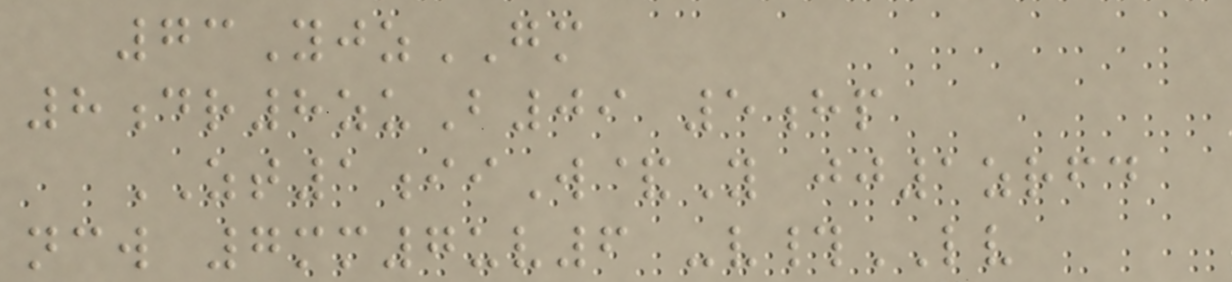73YjzGM
8dr8zuB09 5hp
ZT1iiW&Y jj1zrfd
ncw 7mm7uv6 -v#LV
